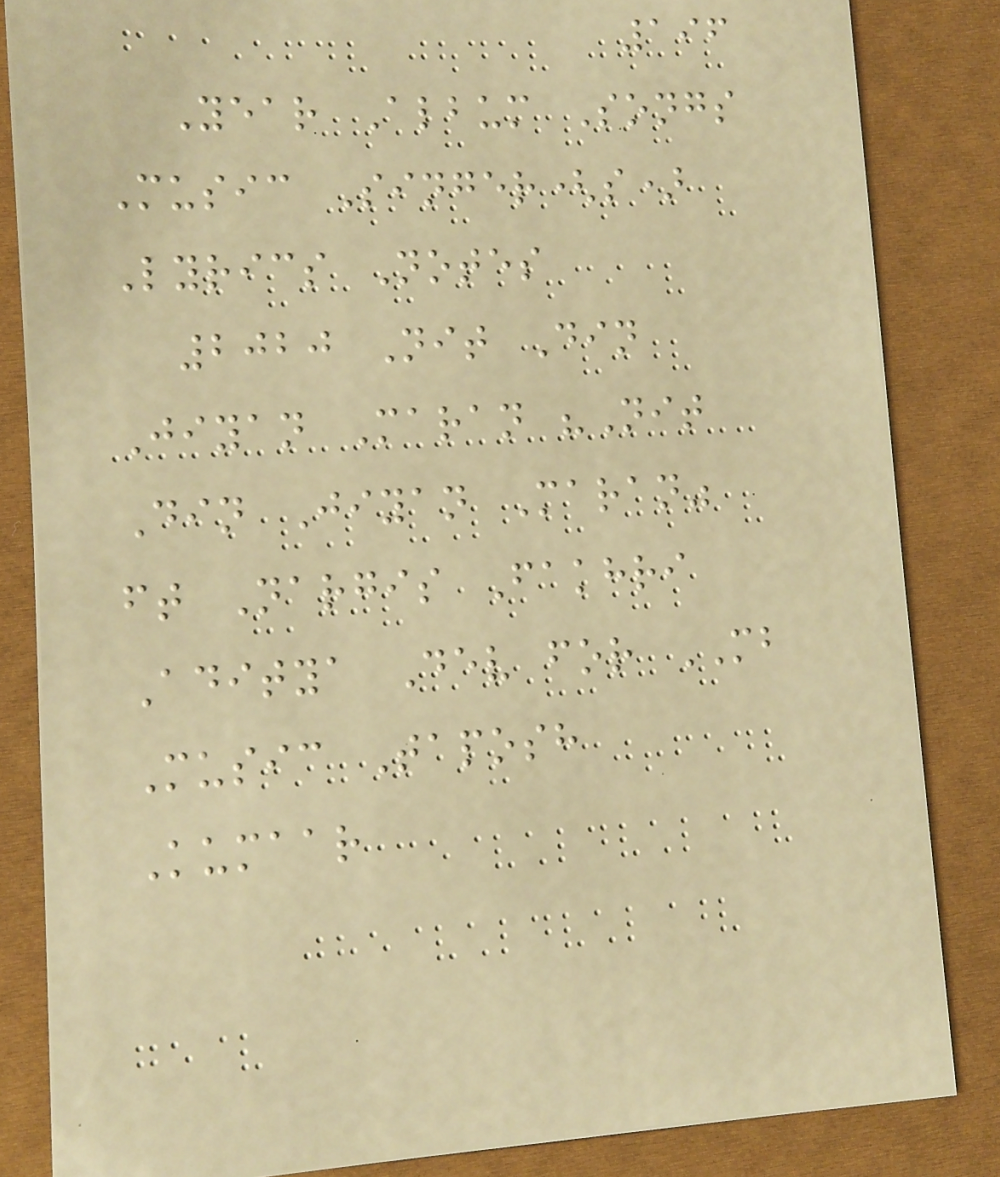196
Year Album Songs
Music Singer(s)
Lyrics Notes
2020 Nit Din
Jiyan Maran "Nit
Din Jiyan Maran"
ft Nargis Fakhri
Aditya Dev for MB
Music Taposh
Kumaar
